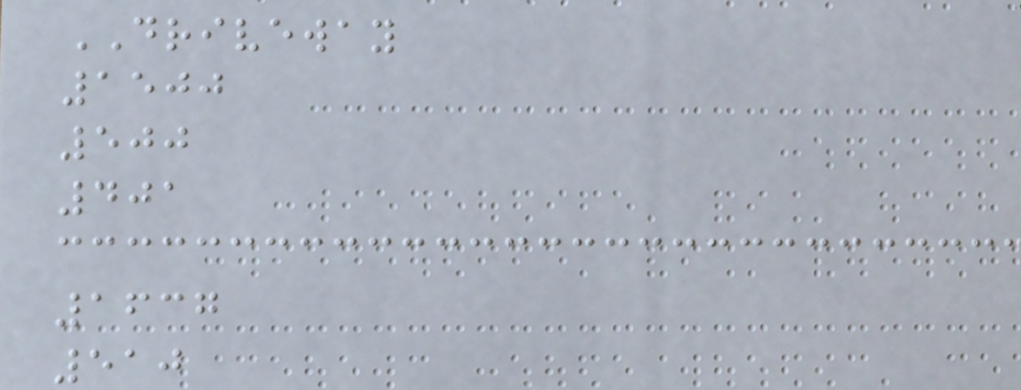DRIVEWAY
1500
500
401
1637
510
